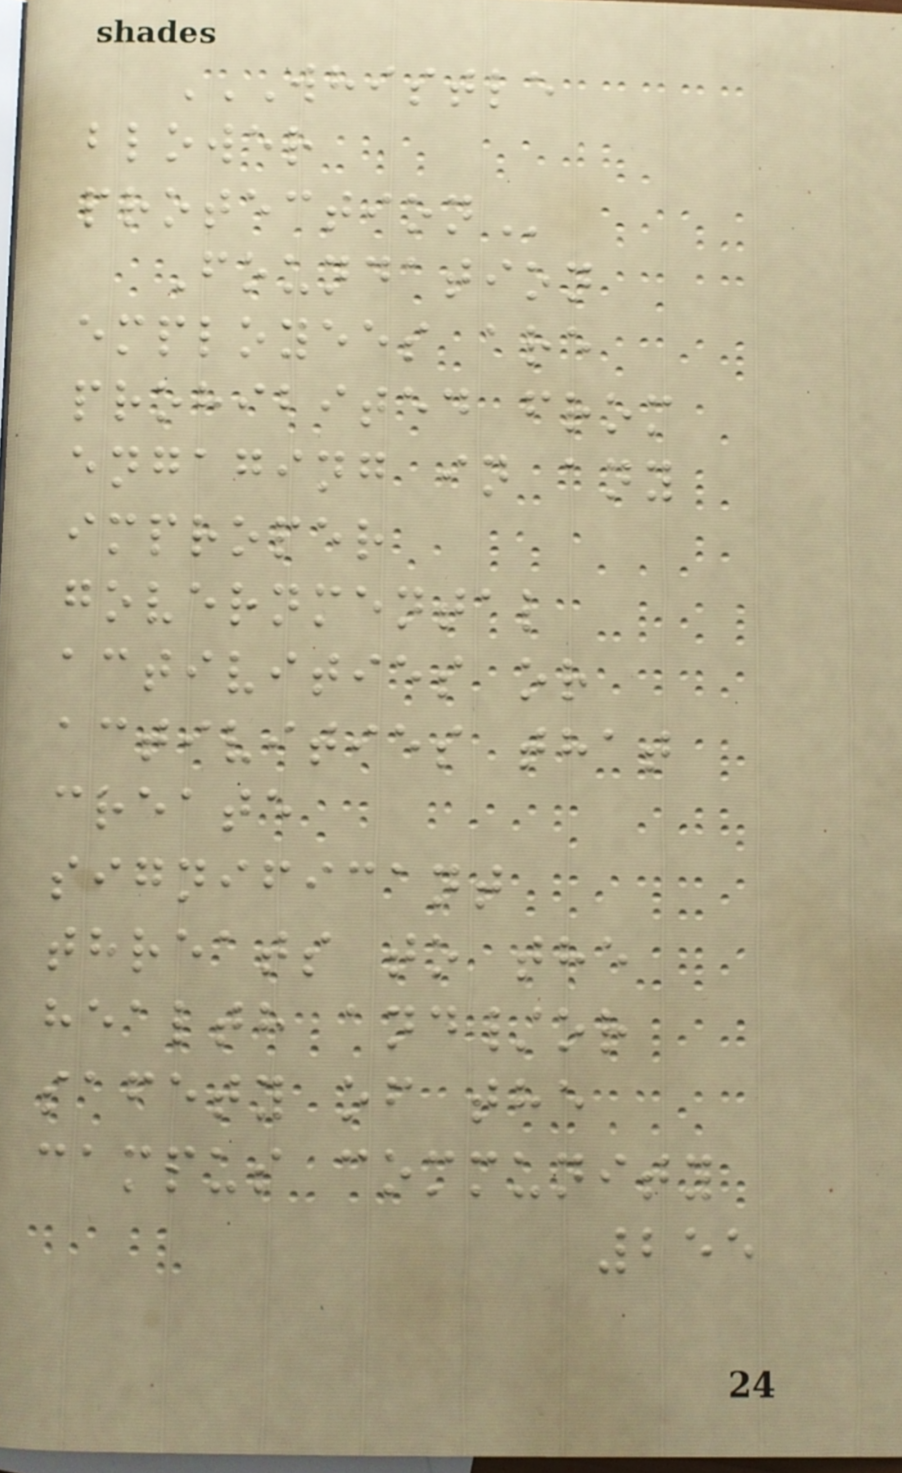WHISTLE
BLOWER
PROTECTION
Foundation
employees are
prohibited from
engaging in any
improper
governmental
activities or
activities that
create
significant
threats to the
health and/or
safety of the
campus community
255
